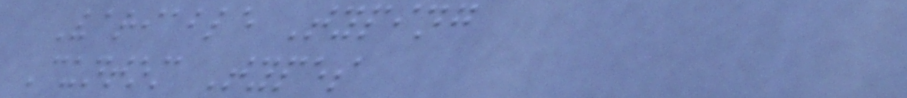Variable Typing
Cuntom Types
